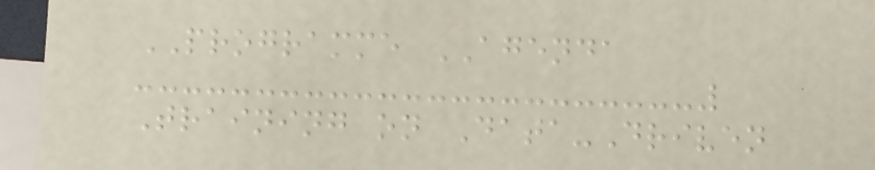PROGRAMME AGENDA
Training on Data-Driven
